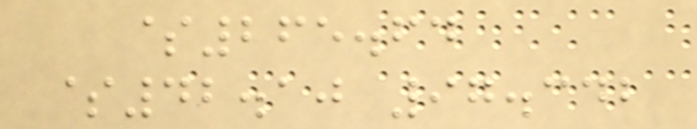$265.64
$42.10 97.342
